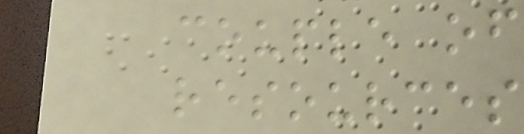couple of
resources
